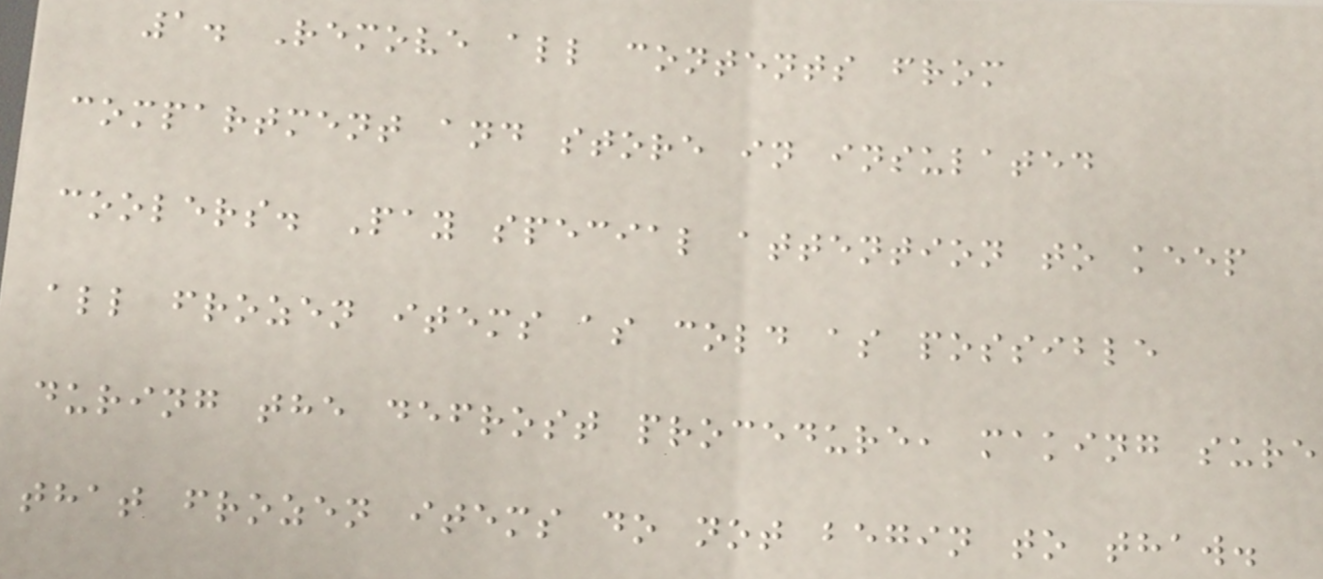1. Remove all contents from
compartment and store in insulated
coolers. Pay special attention to keep
all frozen items as cold as possible
during the defrost procedure, making sure
that frozen items do not begin to thaw.
